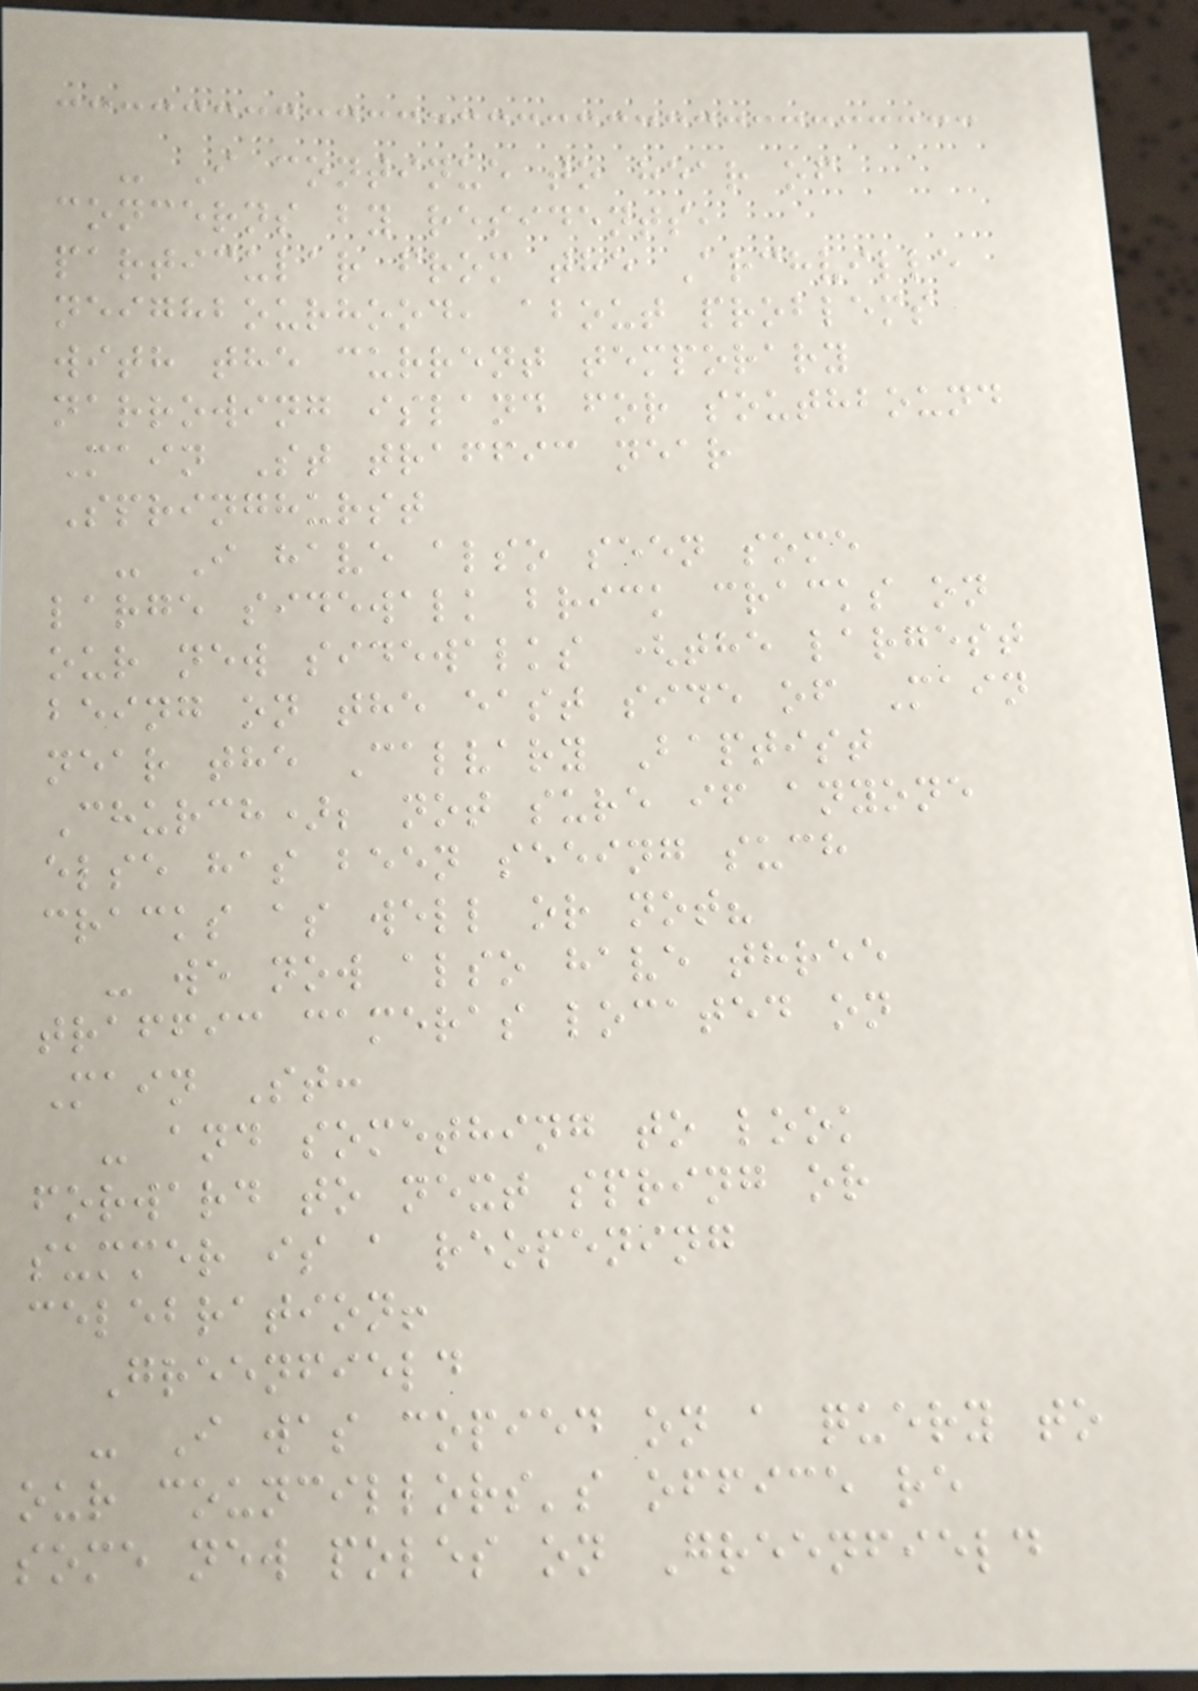- I continue to hear of
concerns by residents,
particular from the Archville
neighbourhood, about problems
with the current temporary
narrowing island for southbound
Main St traffic near
Springhurst
- I have also seen some
large sidewalk brick cracks on
our new sidewalks (the largest
being on the east side of Main
near the Calvary Baptist
Church); not sure if anyone
else has been seeing such
cracks as well or not?
- we now also have three
traffic cameras located on
Main St:
- and something to look
forward to next spring or
summer is a reopening
celebration!
Greenfield
- I was copied on a query to
our councillors's office re
some new poles on Greenfield
